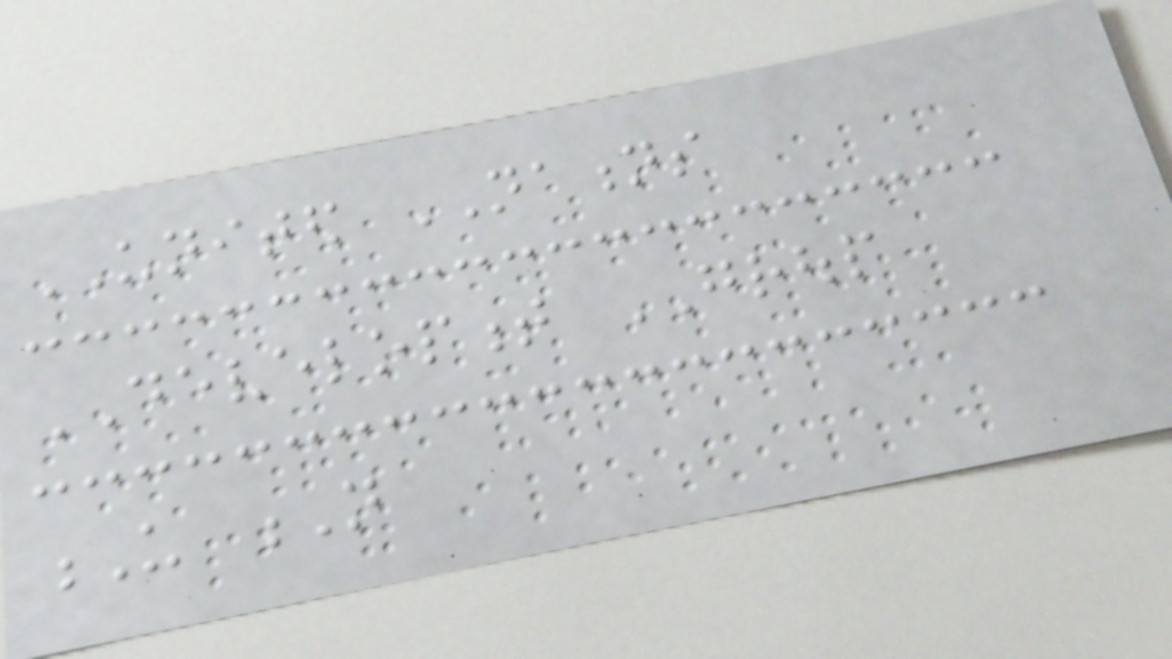UNITED NATIONS
DEVELOPMENT GROUP
U N
